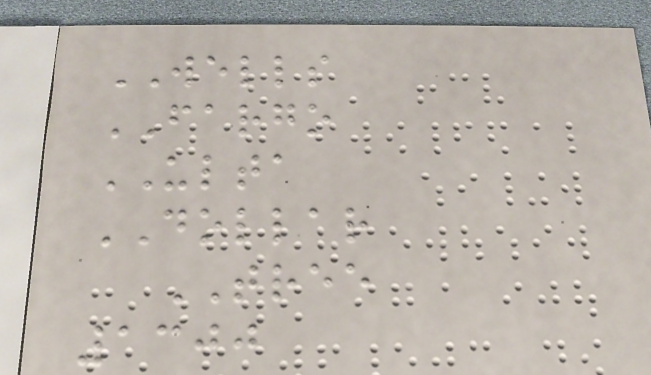WELLS
FARGO
ULTA
DOLLAR
TREE
1300
